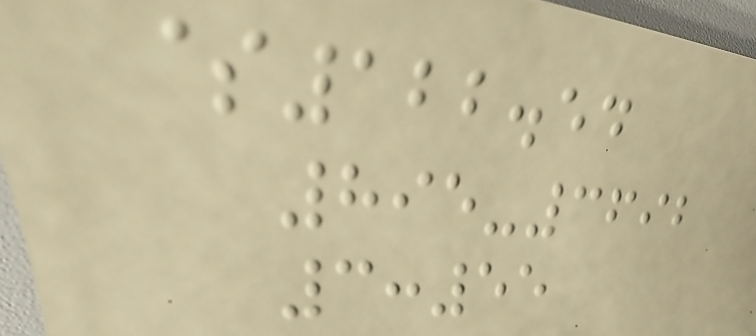$122.54
895-3692
3:55
